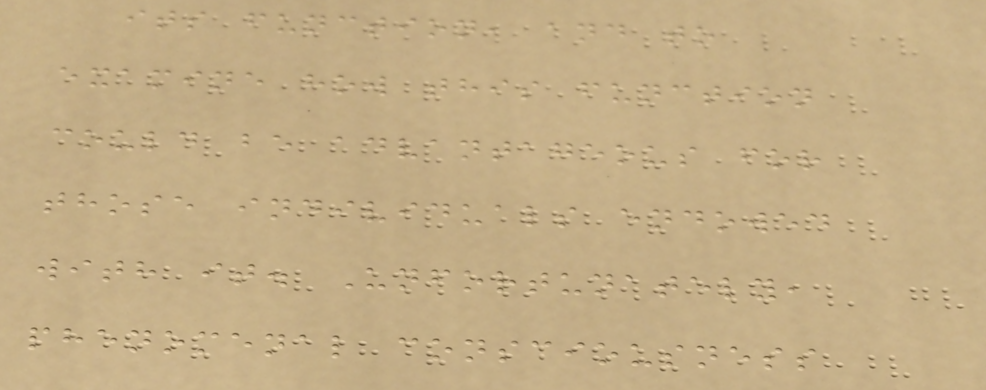its function, and to
examine how this function
could be advantageous for
those individuals endowed
with it. Unfortunately,
phenomenal consciousness
